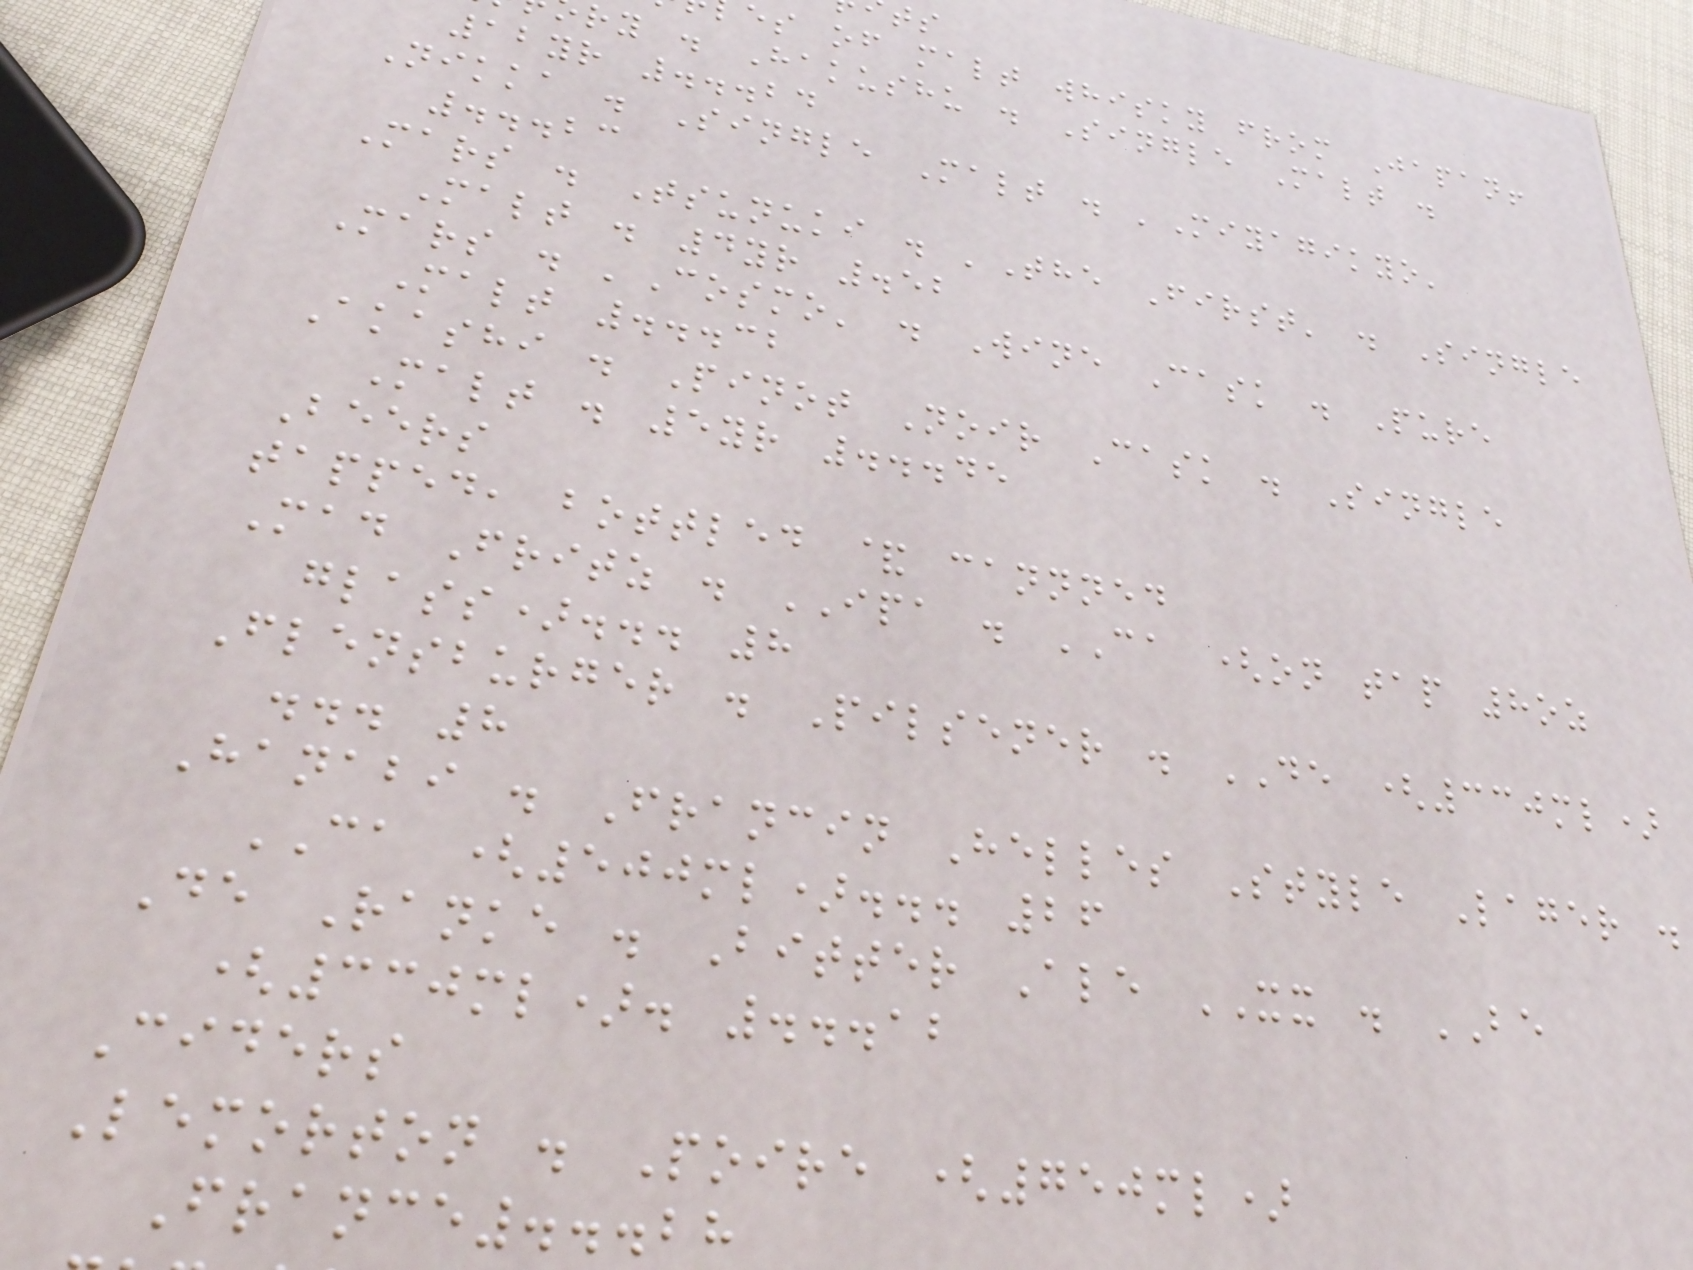es of malt whisky from Japan!
ry . Hakushu . Single Malt .
12yr ...24
Nikka . Single Malt . 'Miyagikyo'
...23
Mars . Tsunuki . 'The First' . Single
Malt . 4yr .52
Mars . 'Cosmo' . Wine Cask . Pure
Malt ...32
Akashi . Pinot Noir Cask . Single
Malt . 5yr ...45
Beers
tapped, bottled & cannned
Mad Fritz . IPA . CA (on tap 8oz
glass)... 8
Flensburger . Pilsener . DE (330ml)
... 8
Hanabi . Francin Helles Style Lager .
CA (500ml)... 26
De Ranke . Bitter Ale XX . BE
(330ml). ...12
Ciders
Lemorton . Poire (750ml)
France...28
